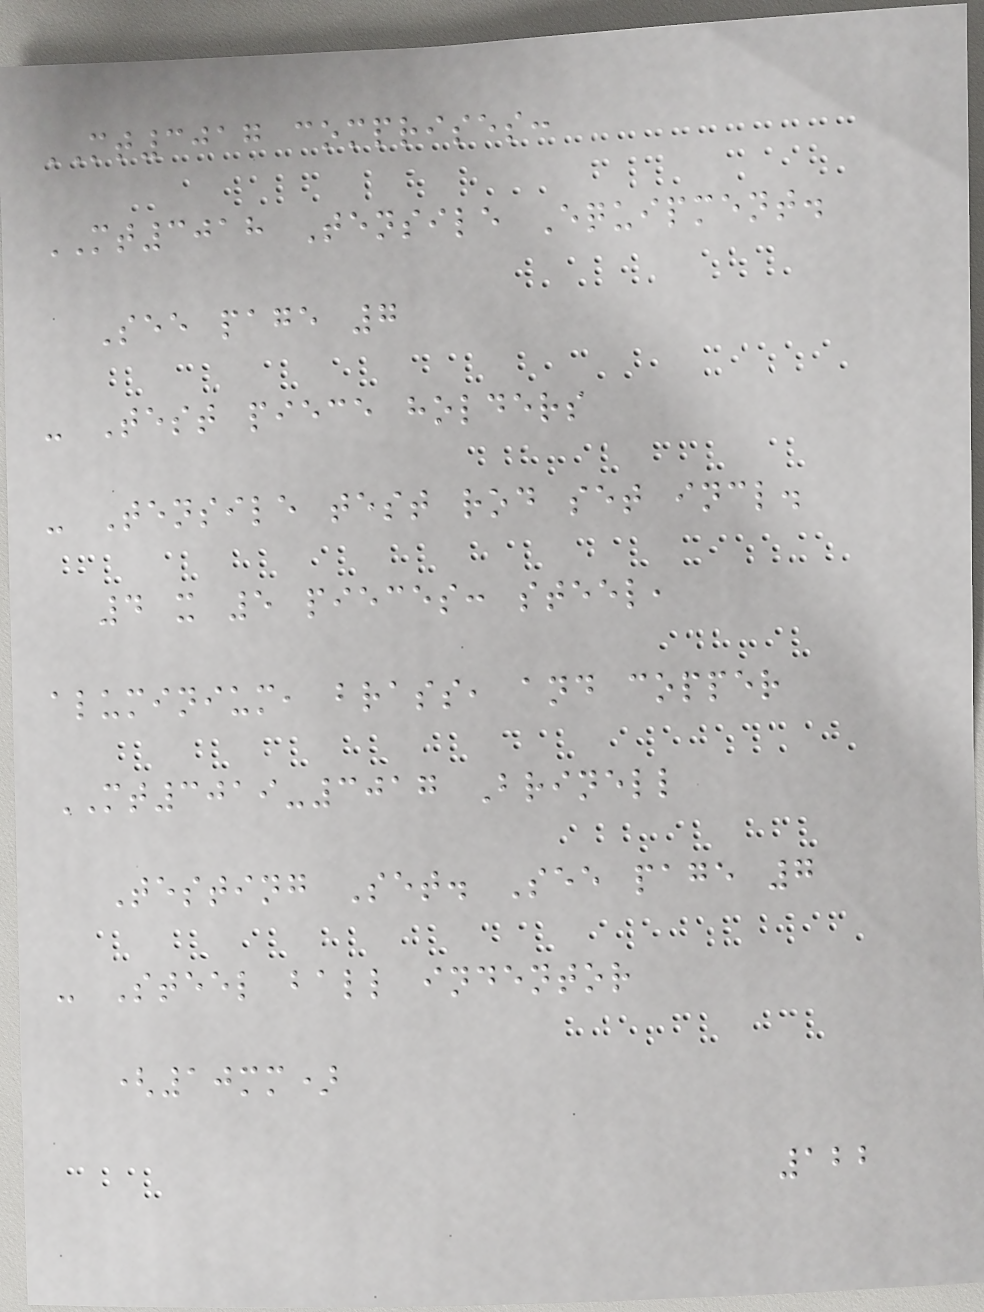MT3017 comprises:
MT3018 Tensile Equipment.
See page 7
- Test piece holders
- Tensile test rod set incl.
4 x 5 pieces: steel,
aluminium, brass, and copper
MT3019-3017 Brinell
Testing Set. See page 7
- Steel ball indentor
(10mm)
122
